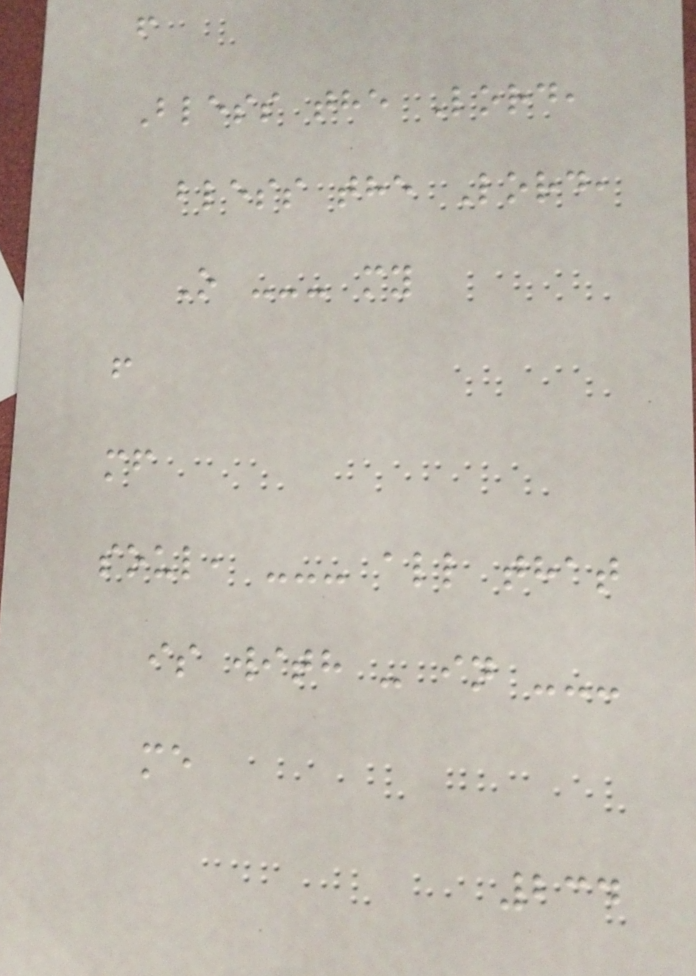f
Bless the Lord,
bless the Lord,
O --- my
f
mf
soul, --- all that
is with - in ---
me
234
